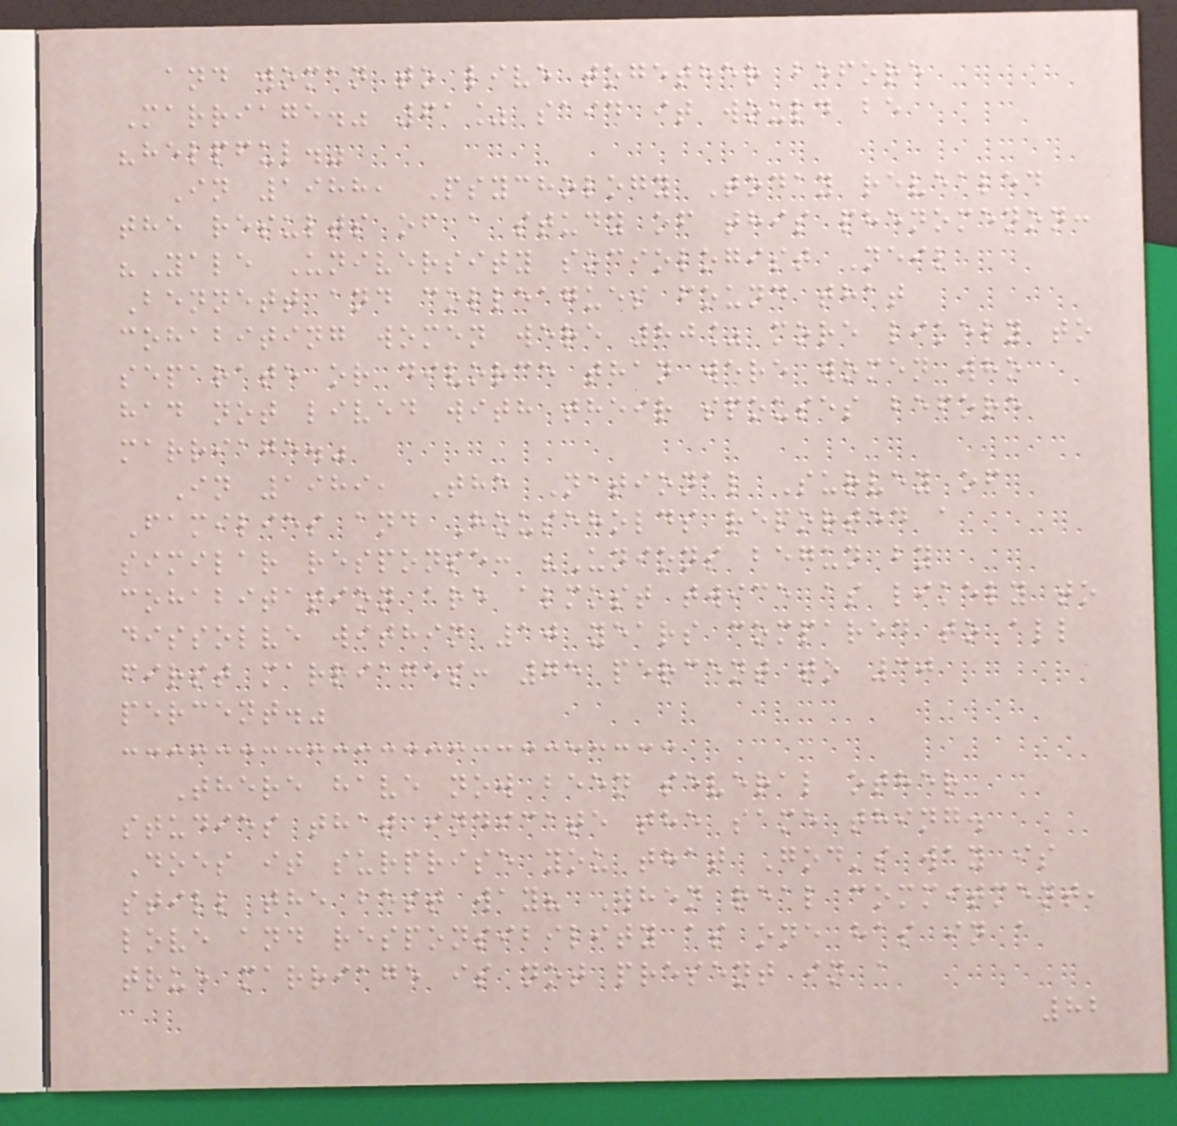and woman to live together before
Marriage." 61% said it would be
"helpful."
In 1988, Psychology Today revealed
the results of a study of this phenomenon:
"Yale University sociologist Neil
Bennett and colleagues found that
cohabiting women were 80% more likely to
separate or divorce than were women who
had not lived with their spouses before
marriage."
In 1989, The National Survey of
Families and Households reported a
similar response: "Unions begun by
cohabitation are almost twice as likely to
dissolve within 10 years compared to all
first marriages: 75 percent to 30
percent."
There have now been several other
studies that indicate the same thing.
Does it surprise you that God's way is
still the best way? When real commitment,
love and responsibility as one has in a
true marriage is not present in a
82
